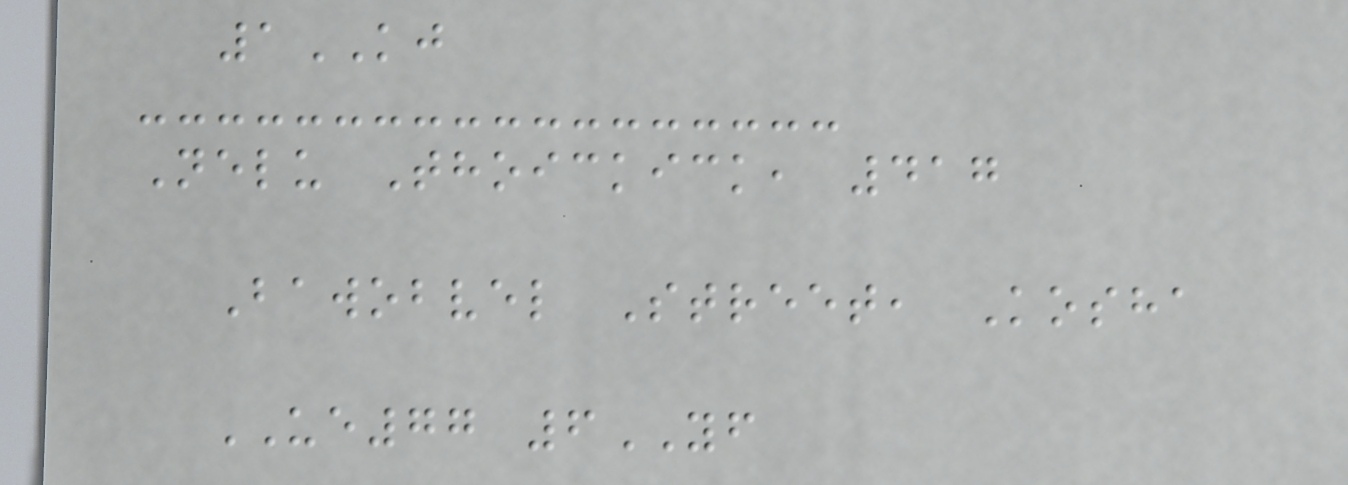1KJ
Nelu Thoickick, 417
Bawobvel Street, Kosha
UE77 6YF
